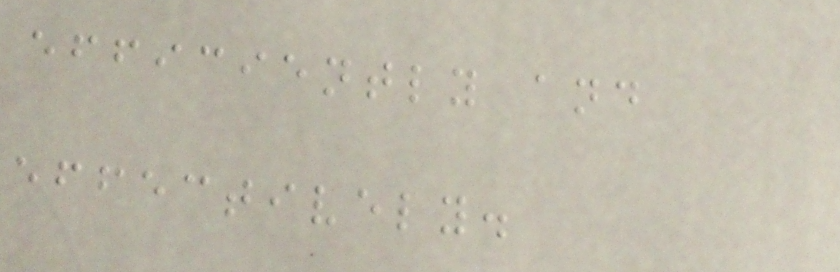efficiently and
effectively.
